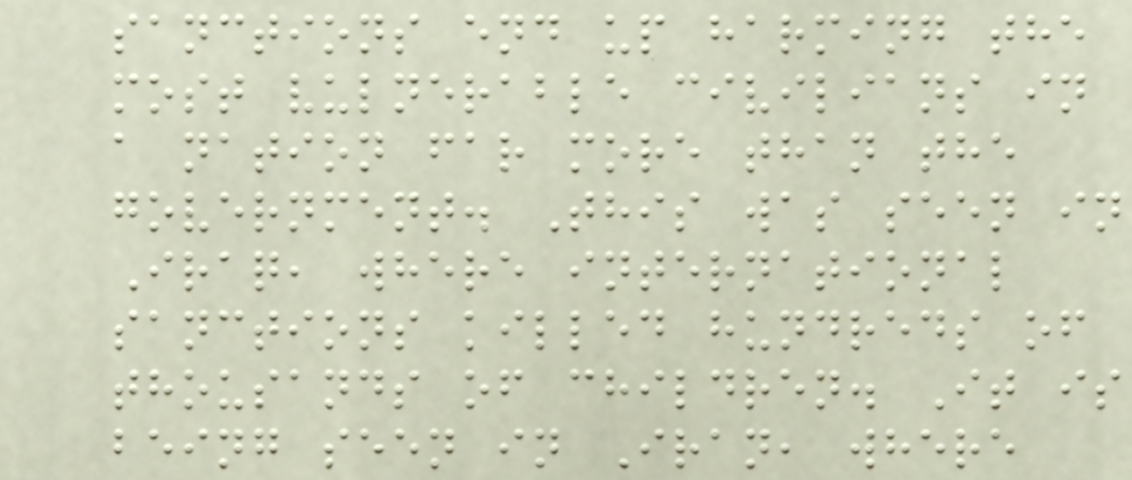sanctions end up harming the
most vulnerable civilians in
a nation far more than the
government. This was seen in
Iraq, where international
sanctions killed hundreds of
thousands of children. It is
being seen in Iran, where
